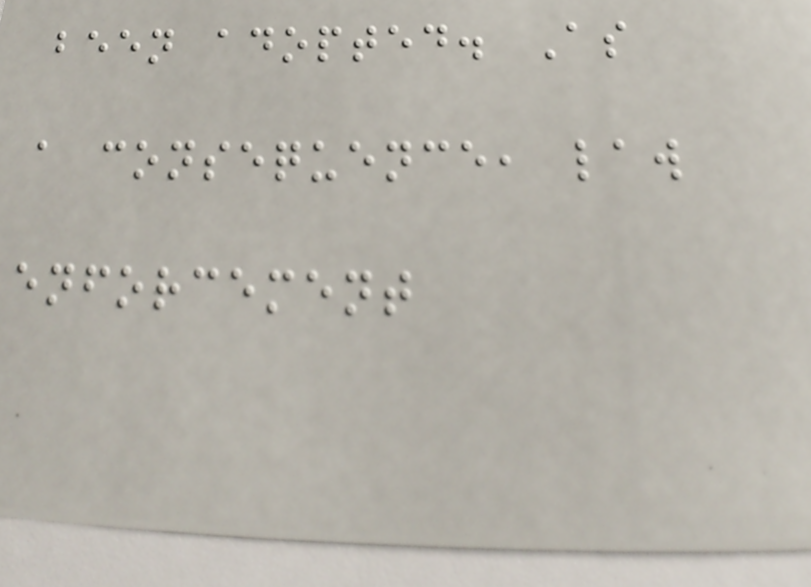been adopted. As
a consequence, law
enforcement
